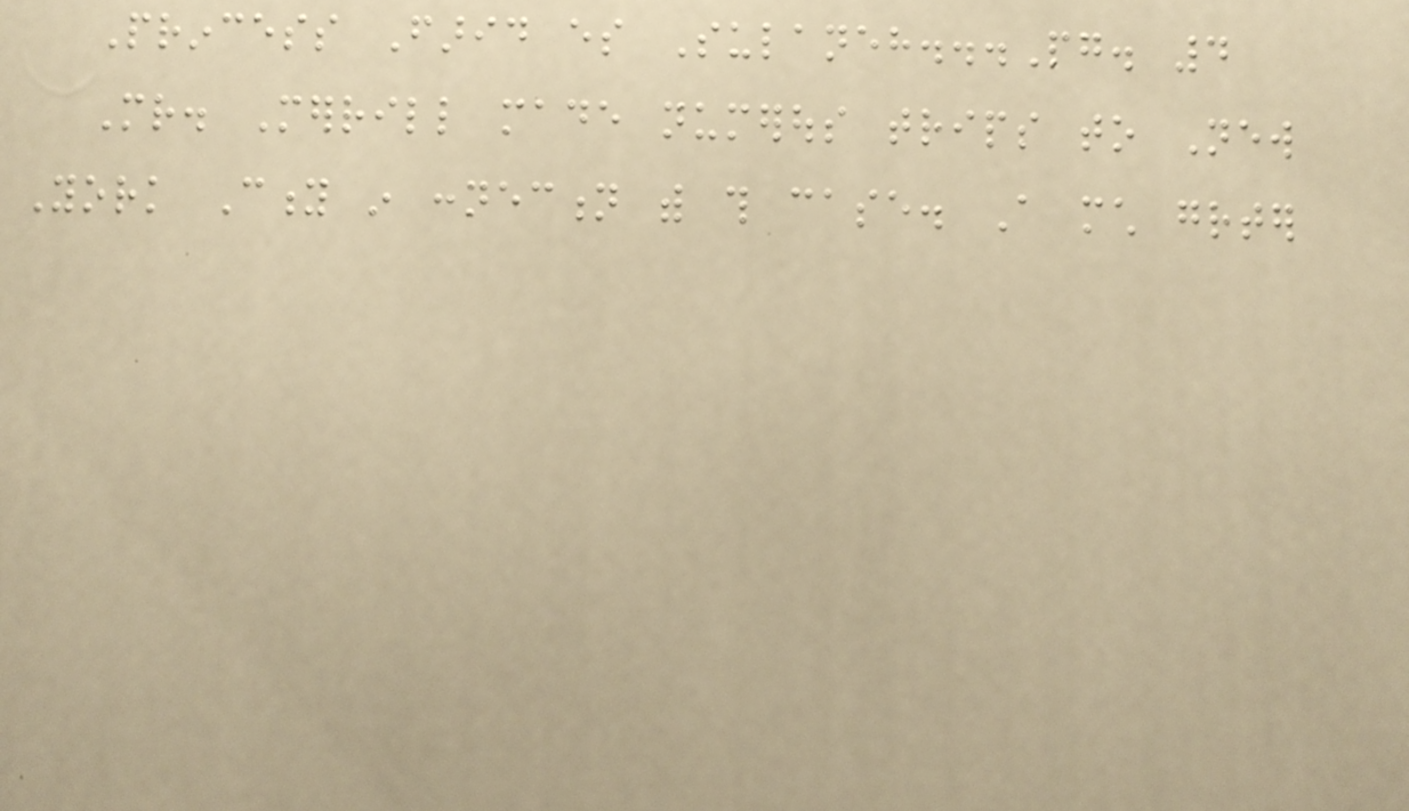Princess Farid es Sulaneh...Pg. 4
Mr. Merrill made numerous trips to New
York City in connection with this case. A much greater
